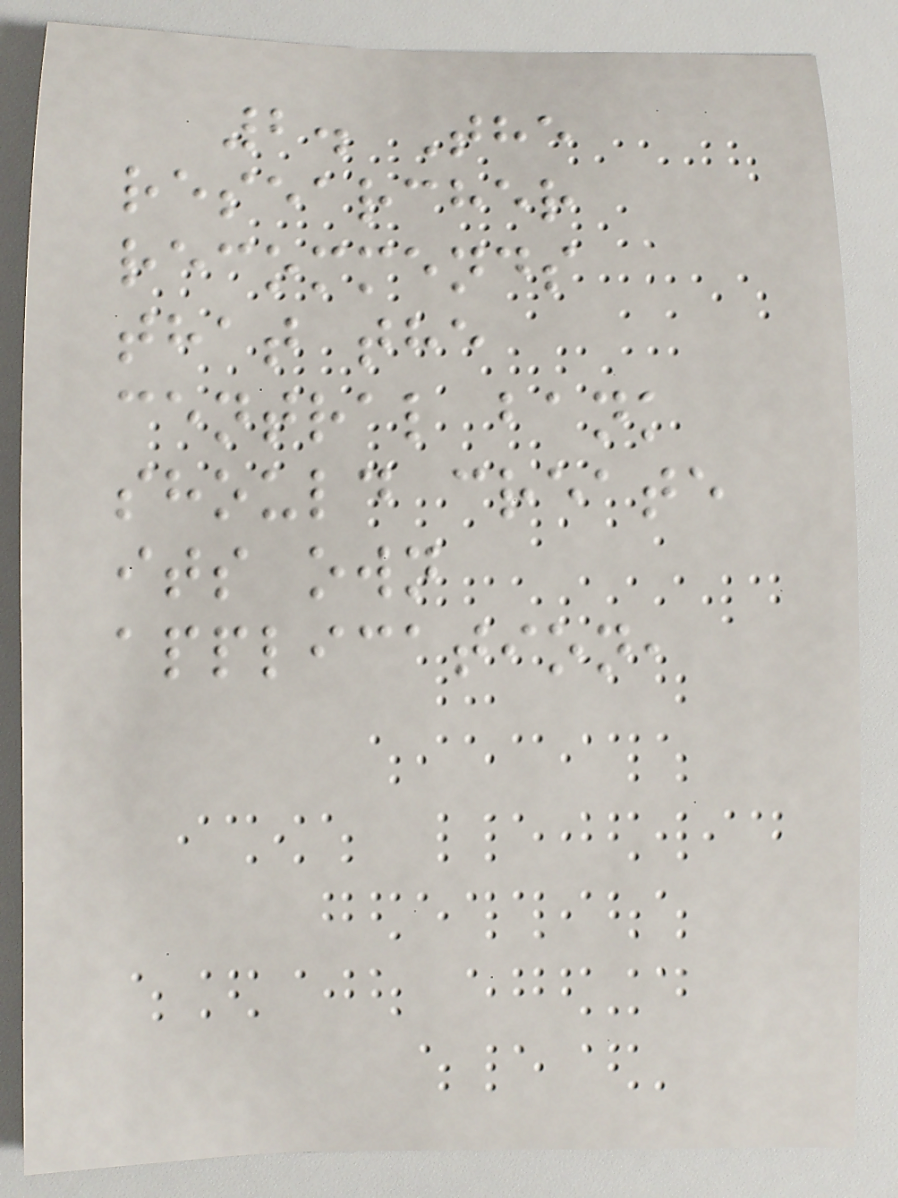2. The
researcher
recommends
that the
central bank
should create
its own
application,
